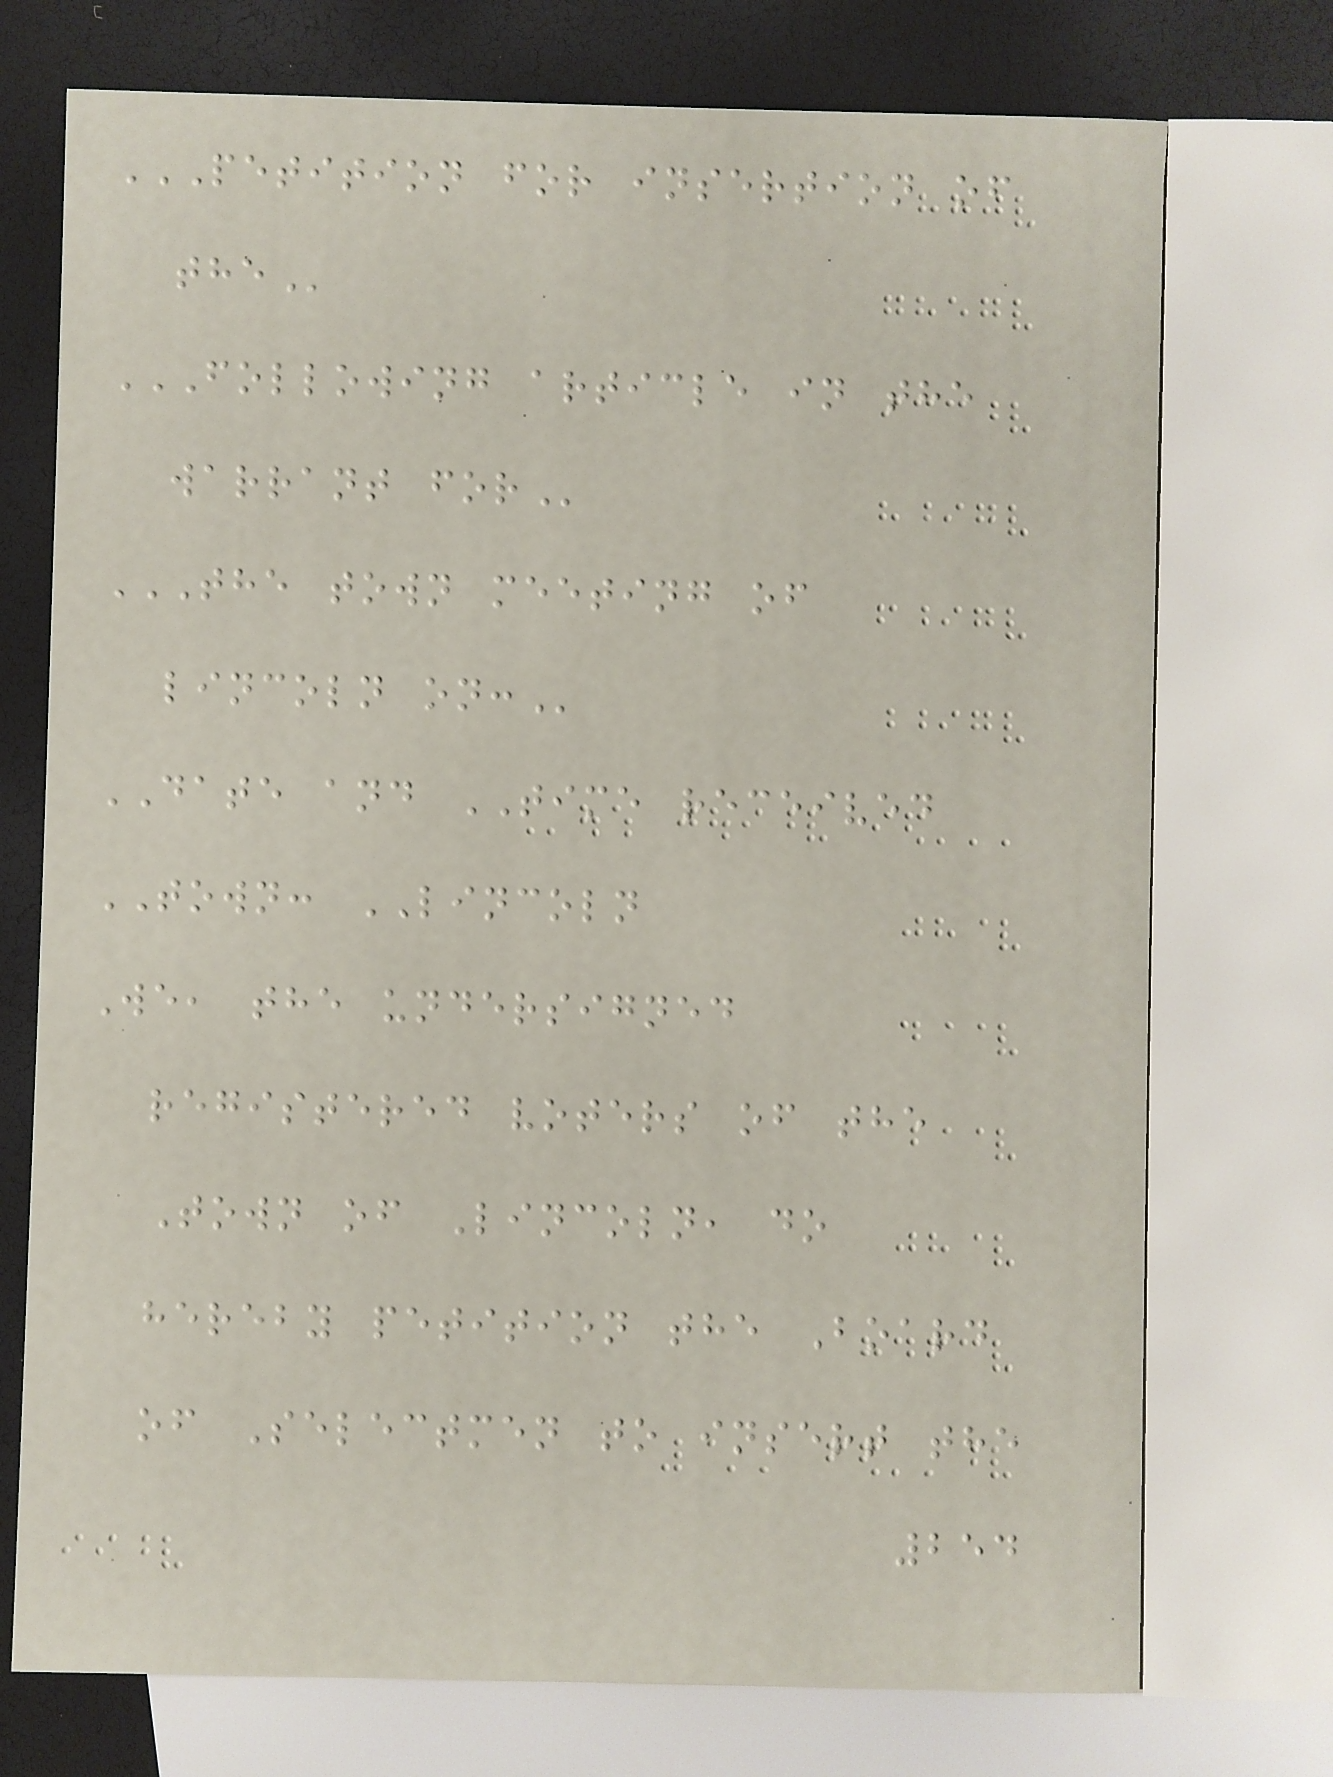PETITION FOR INSERTION OF
THE
FOLLOWING ARTICLE IN THE
WARRANT FOR
THE TOWN MEETING OF
LINCOLN ON:
DATE and TIME received
TOWN: LINCOLN
We, the undersigned
registered voters of the
Town of Lincoln, do
hereby petition the Board
of Selectmen to insert the
254
